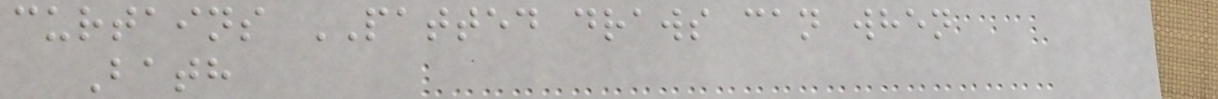curtains PATTED draws can when
Bath
